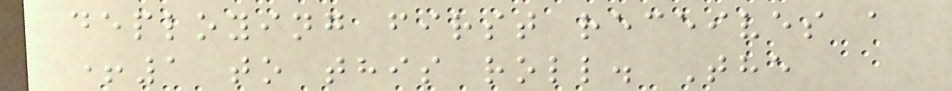deploying first receives a
+1 to this roll. The
